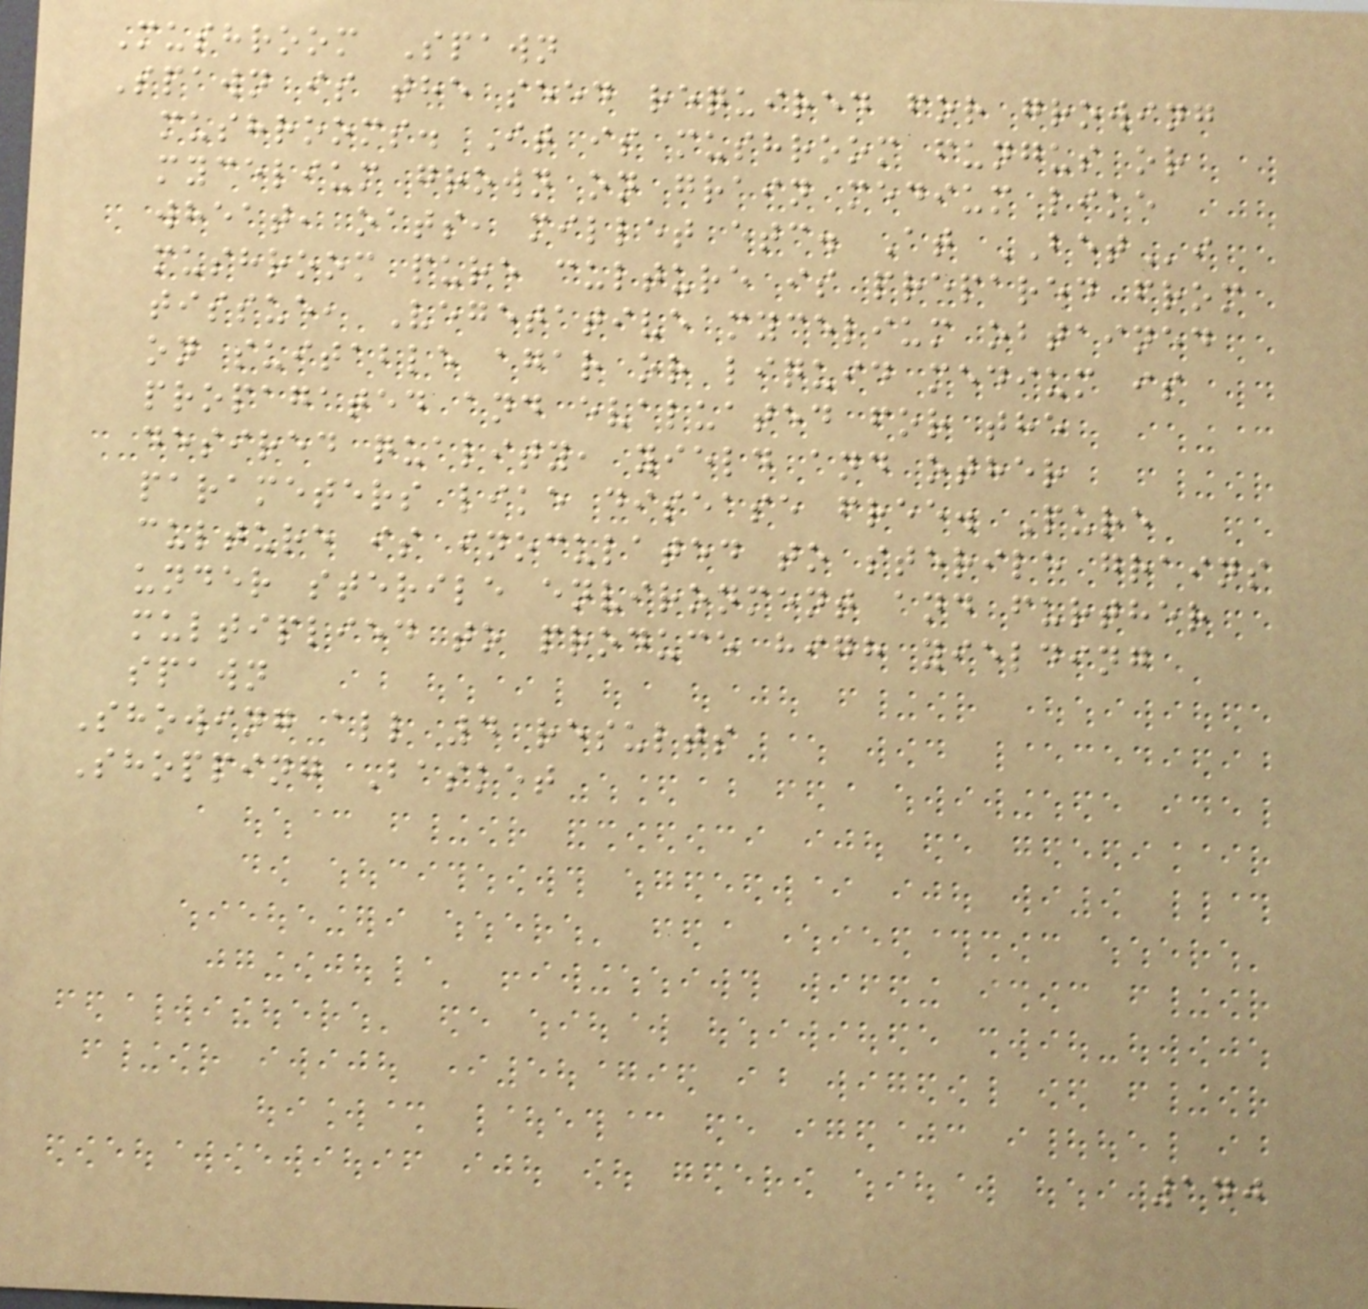Mushroom Spawn
Spawn is the seed required for growing
mushrooms. It is mushroom fungus or
mycelium grown on grain medium like
wheat, oats, millet etc. At BETi
mushroom pure culture is prepared from
tissue, Vegetative mycelium obtained
on suitable agar or liquid medium is
propagated and evaluated for the
desired quality, yield and other
parameters like disease free. Pure
culture is inoculated to sterile grains
under sterile environment and further
multiplied to produce high yielding
spawn
Showing all 4 results
Shopping Basket
140
